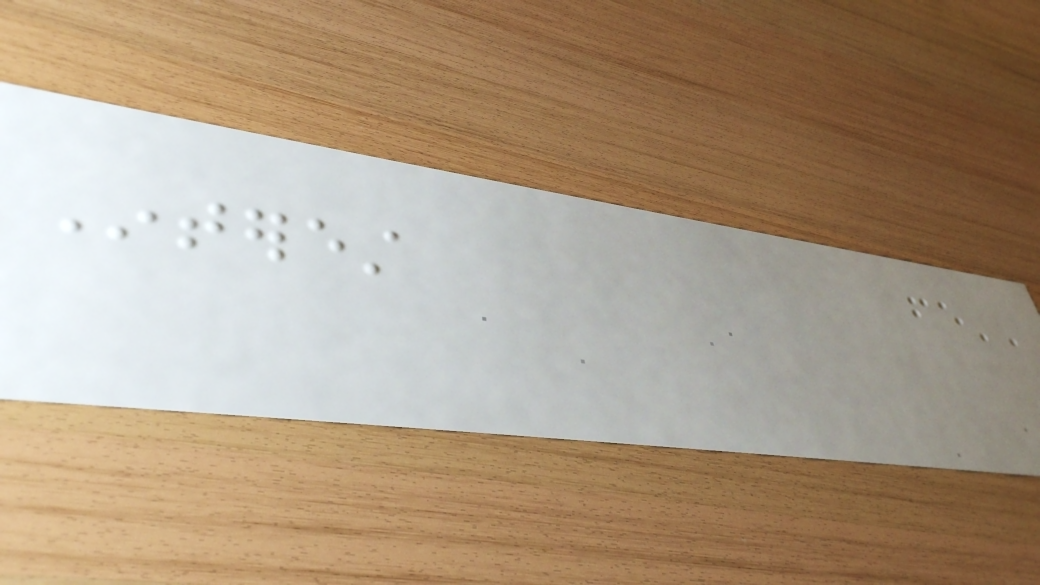Interest
